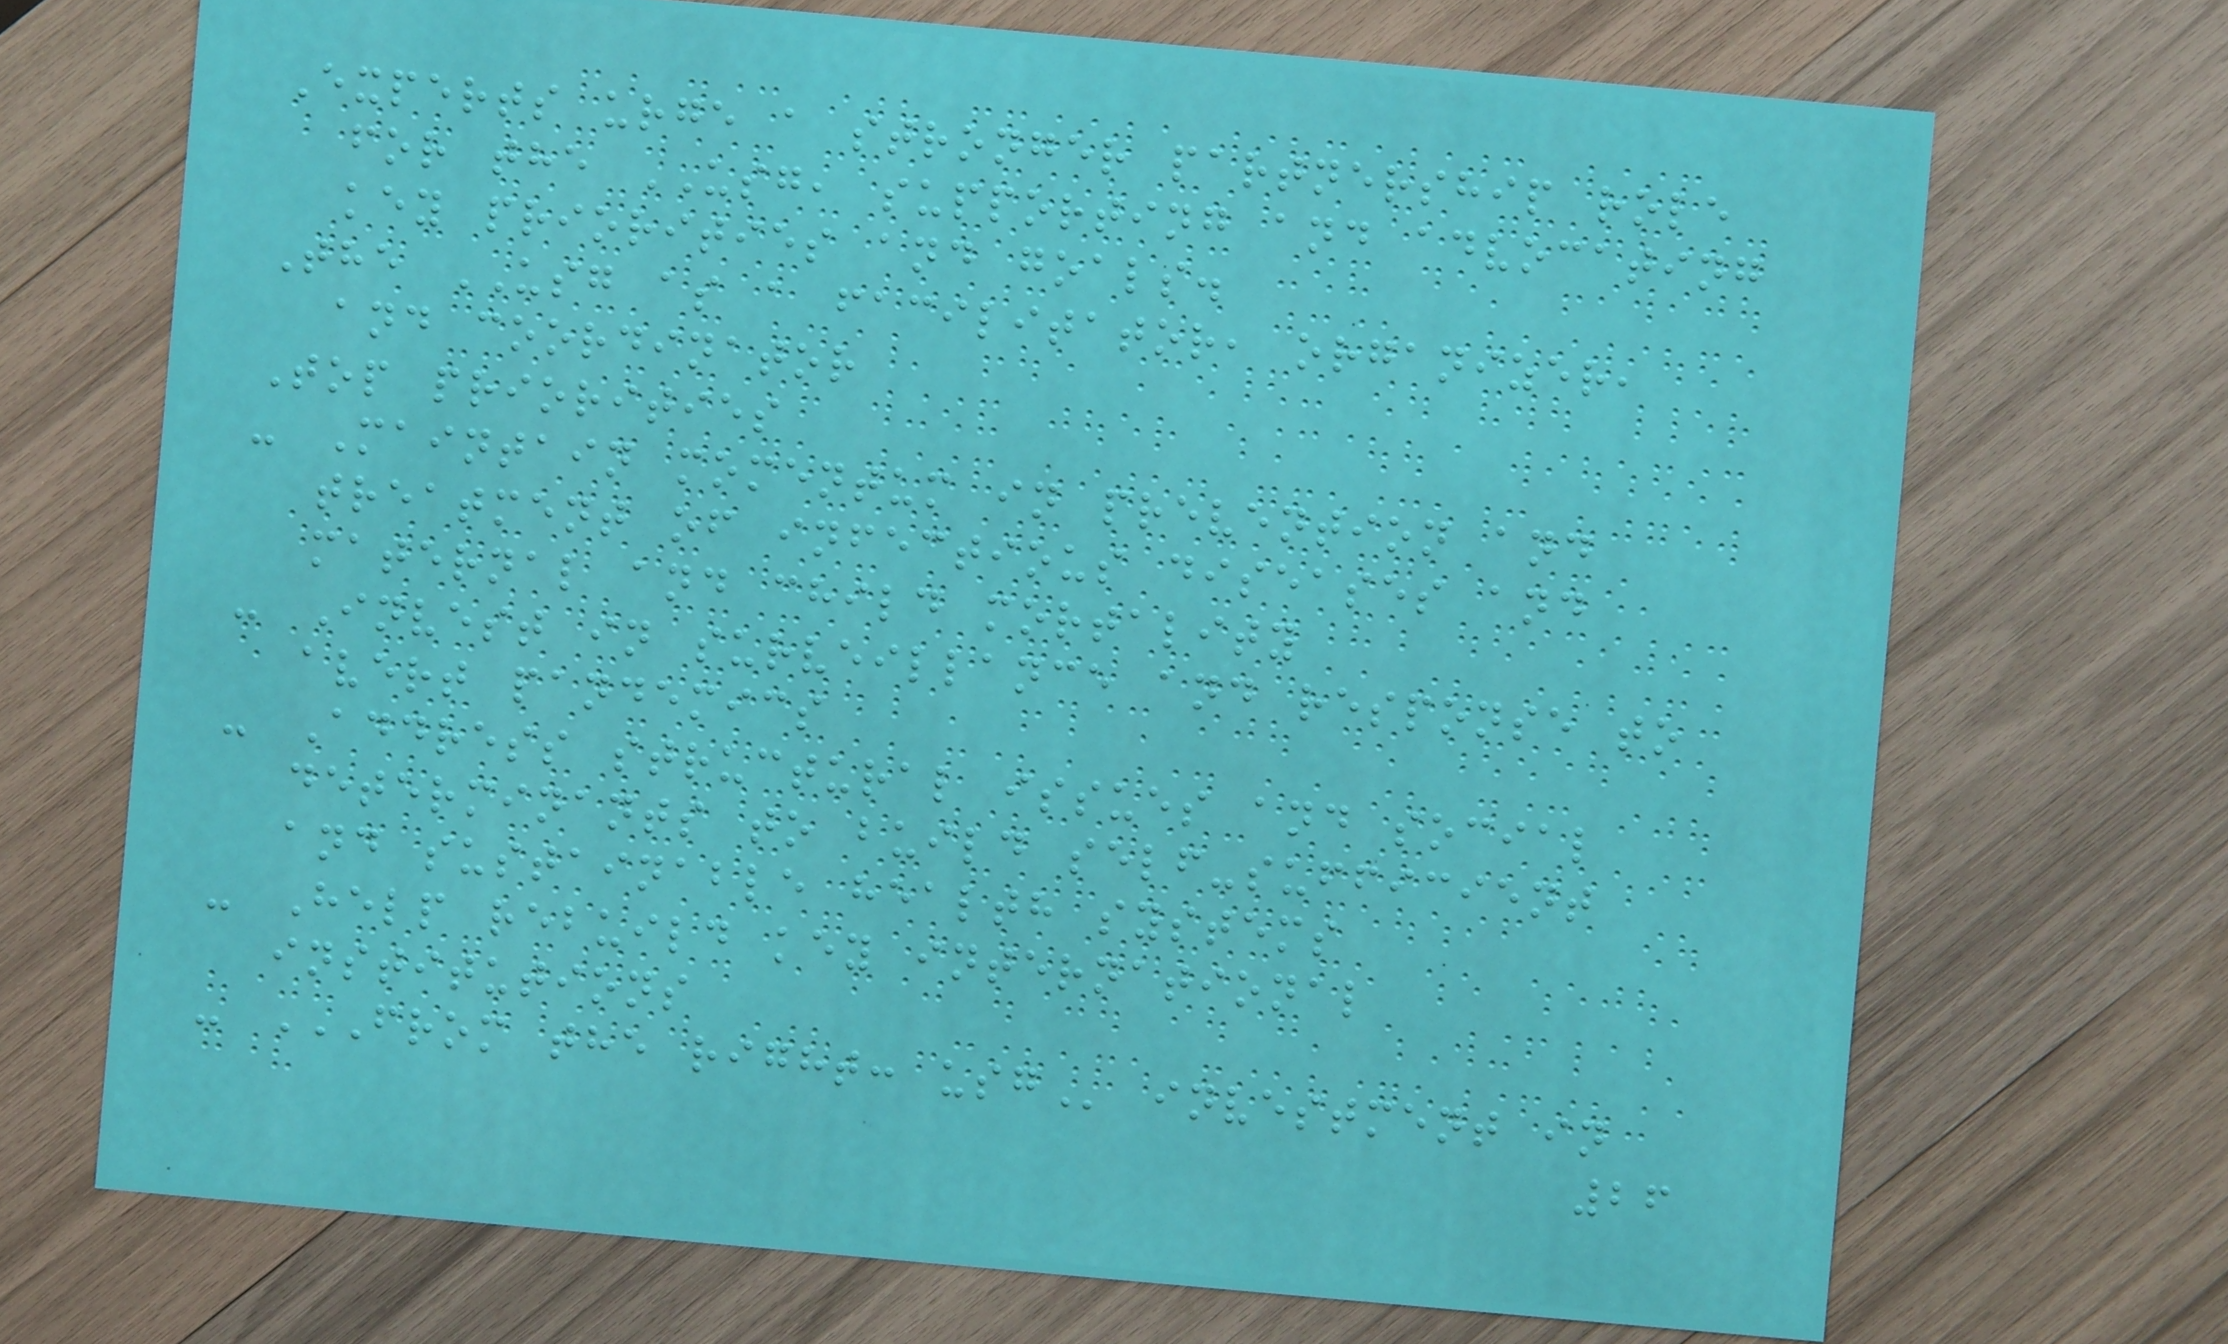Experts urge a stronger partnership role
for the USG, supporting and advocating
key priorities and goals.
The USG as a facilitator, organizer,
and coordinator
Top priorities
- Maintain momentum in prevention and
treatment of infectious diseases and
maternal and child mortality
- Invest in surveillance and response to
avert pandemics
- Address structural issues and social
determinants to build self-sufficient
and sustainable health systems
- Help rebuild key international
institutions
- FROM THE RIGHT: USG investment in
26
